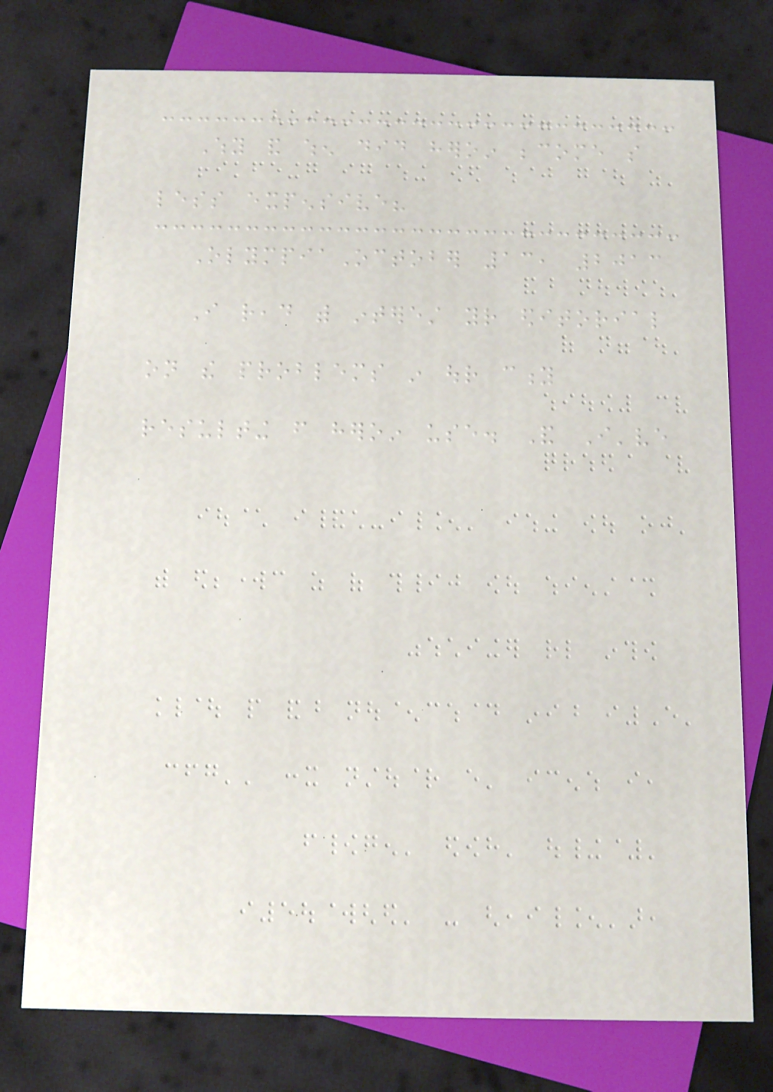Why and when did heroin become so
less expensive?
OlympiaOctober 13, 2013
I read with interest your editorial
on the problems in our city
resulting from heroin use. And I've
